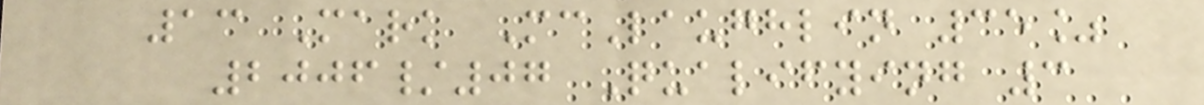13 Mark McLaughlin 35%
2006/07 Qualifying 3
